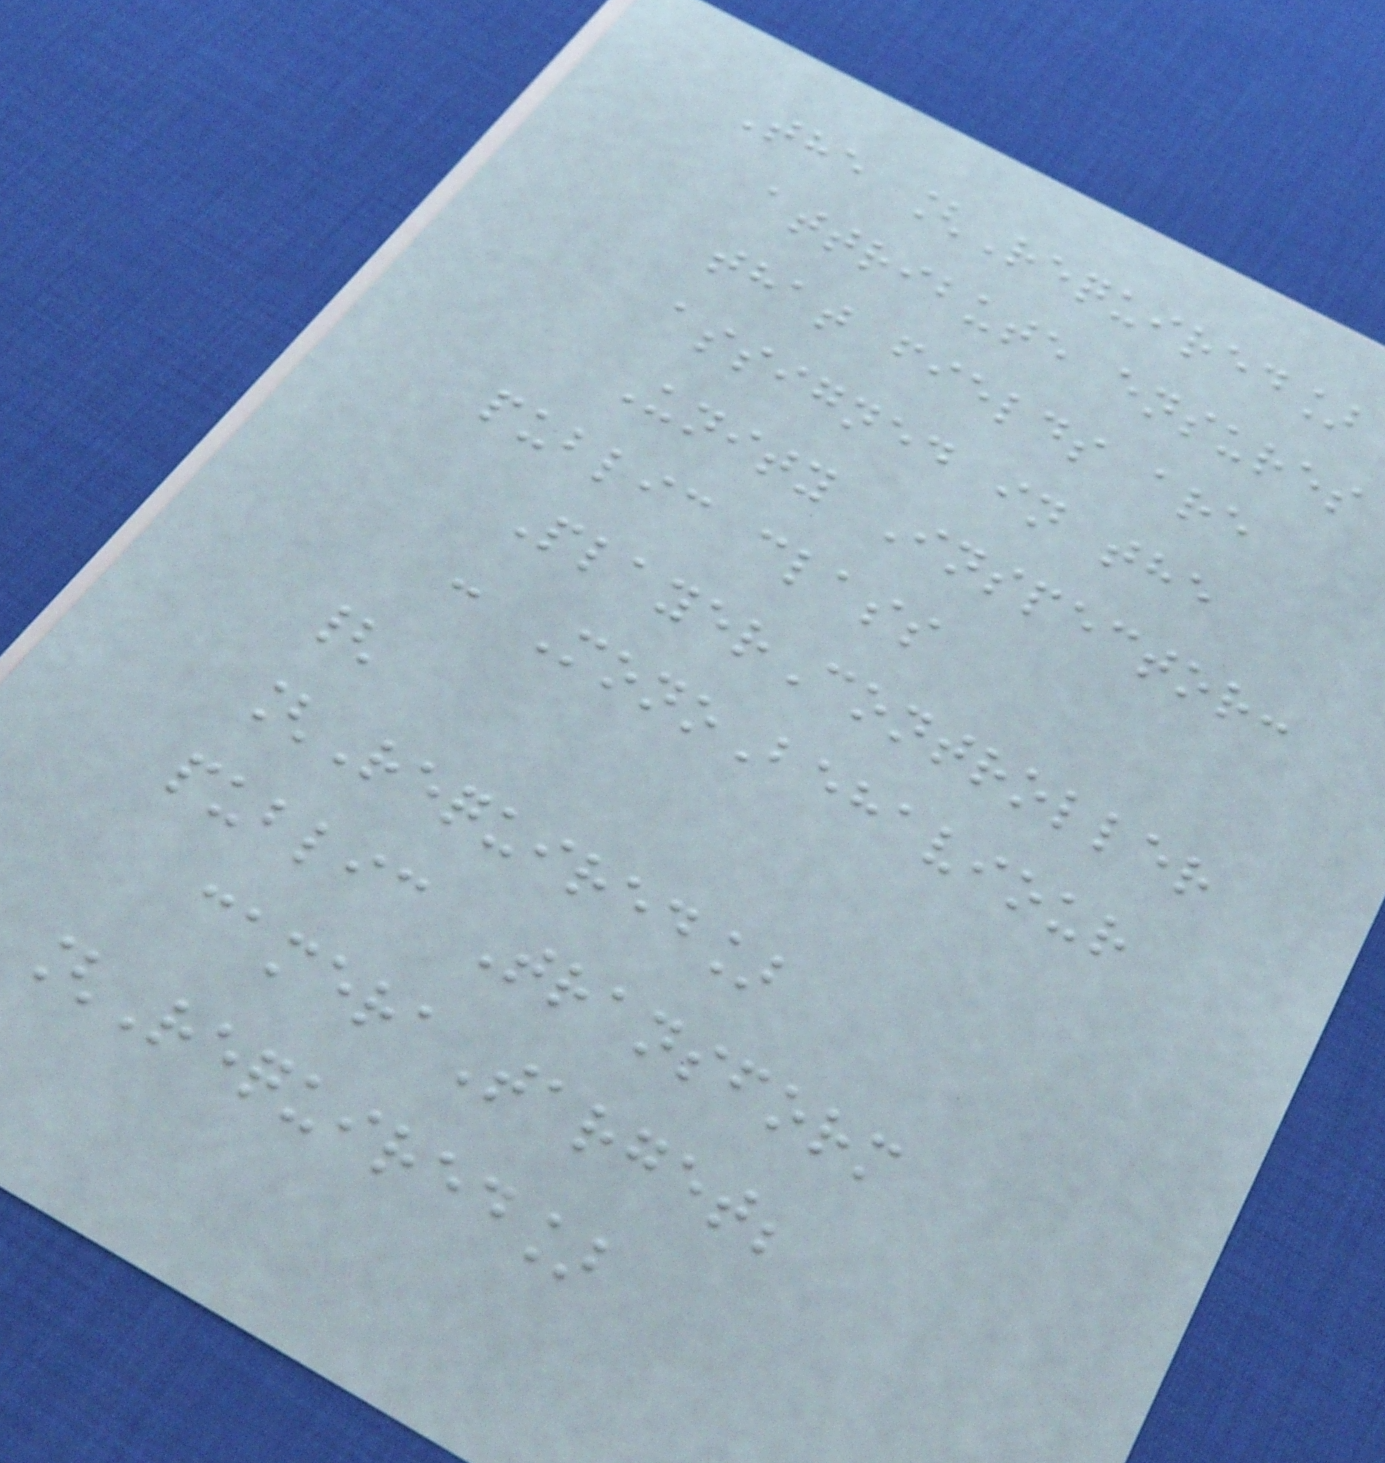The [Required]
attribute ensures
that fields are
assigned in the
Unity Inspector:
public class
PlayerController
: MonoBehaviour
{
[Required]
public Transform
cameraTarget;
[Required]
